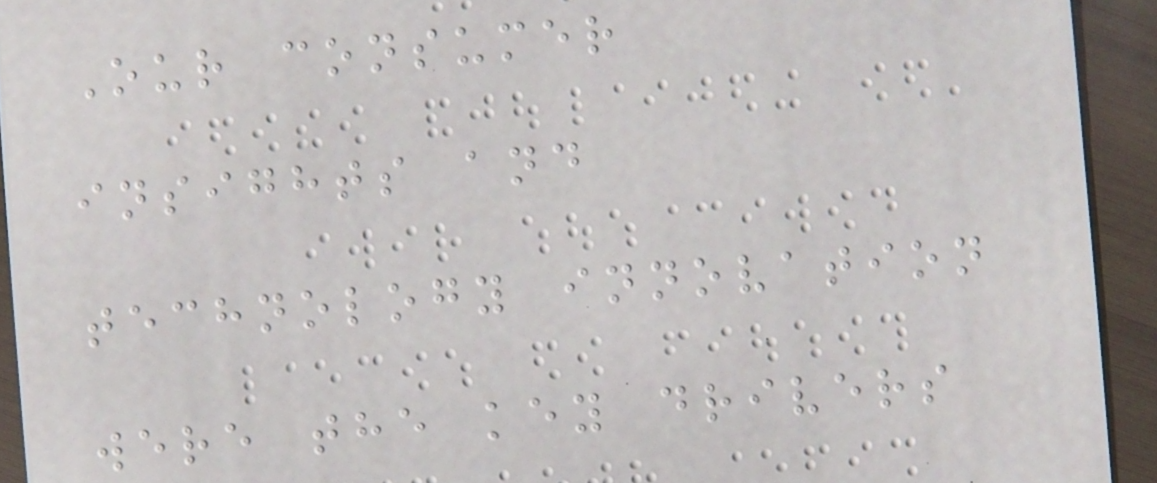Our consumer
insights and
technology innovation
were the key drivers
